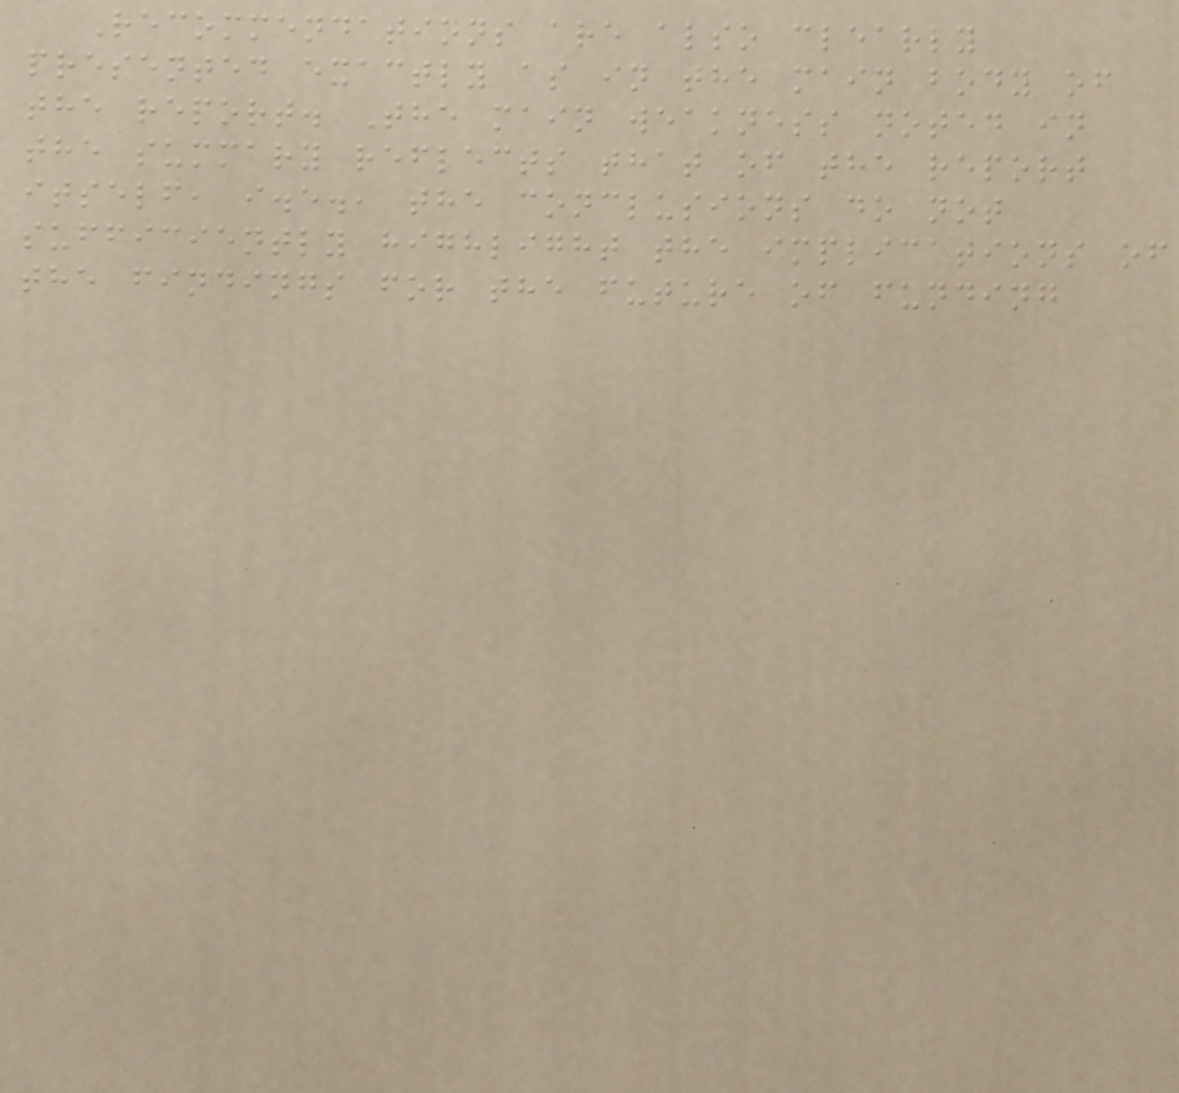Recommendations are also clearly
presented exactly as in the main body of
the report. The main weakness noted in
the summary reflects that of the report
itself, i.e., the conclusions do not
sufficiently highlight the implications of
the findings for the future of funding
